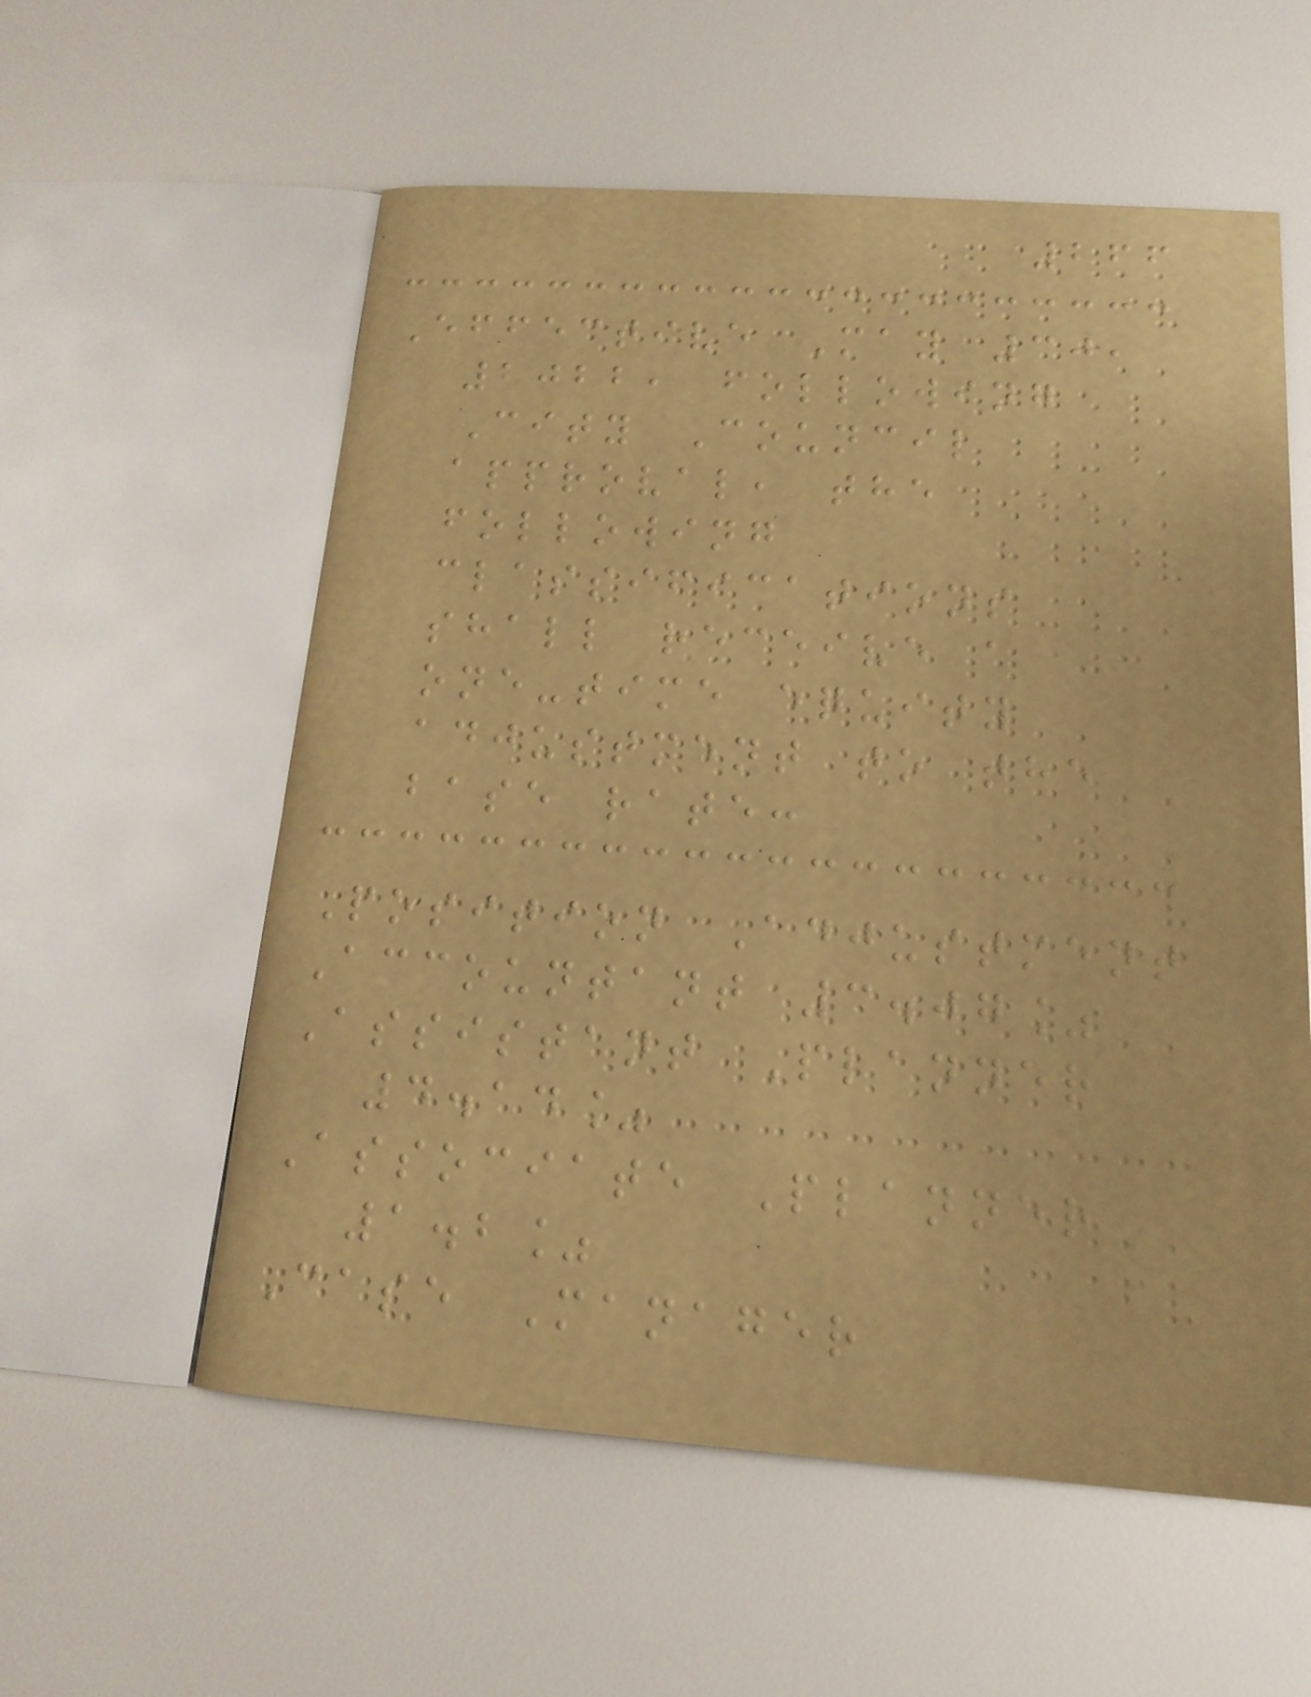266
Effective May 30,
2022, following
City Council
approval, the
following
classifications
shall receive a
one-time equity
adjustment to the
base rate:
Position Adjustment
Accountant 3.07%
Assistant Planner
4.14%
Associate Planner
1.2%
Case Manager
